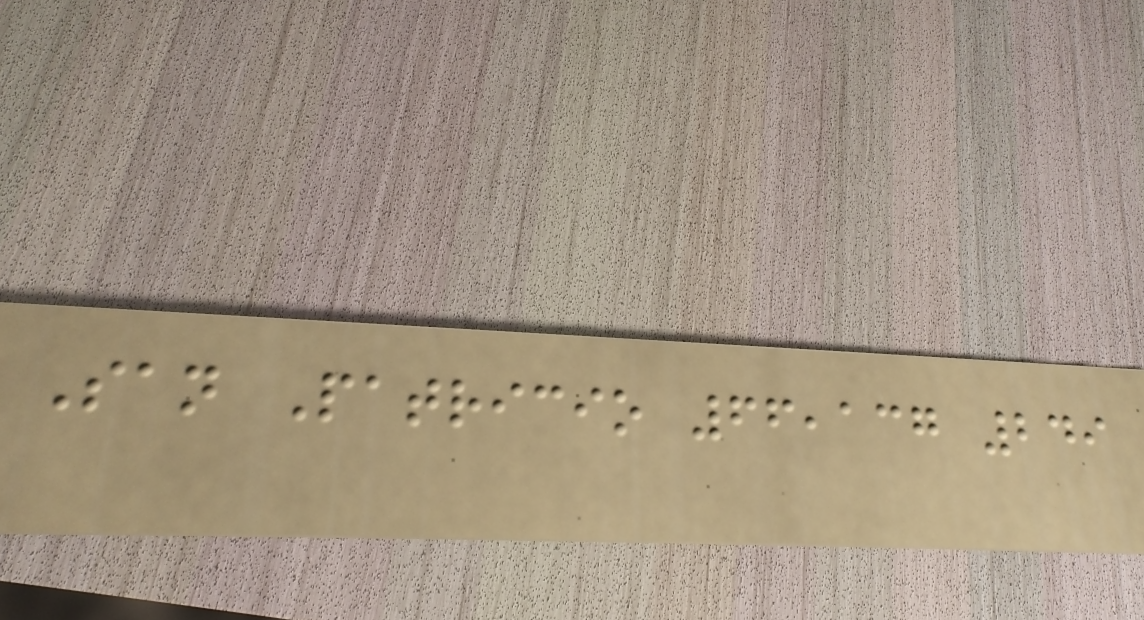San Patricio 66,137 249
